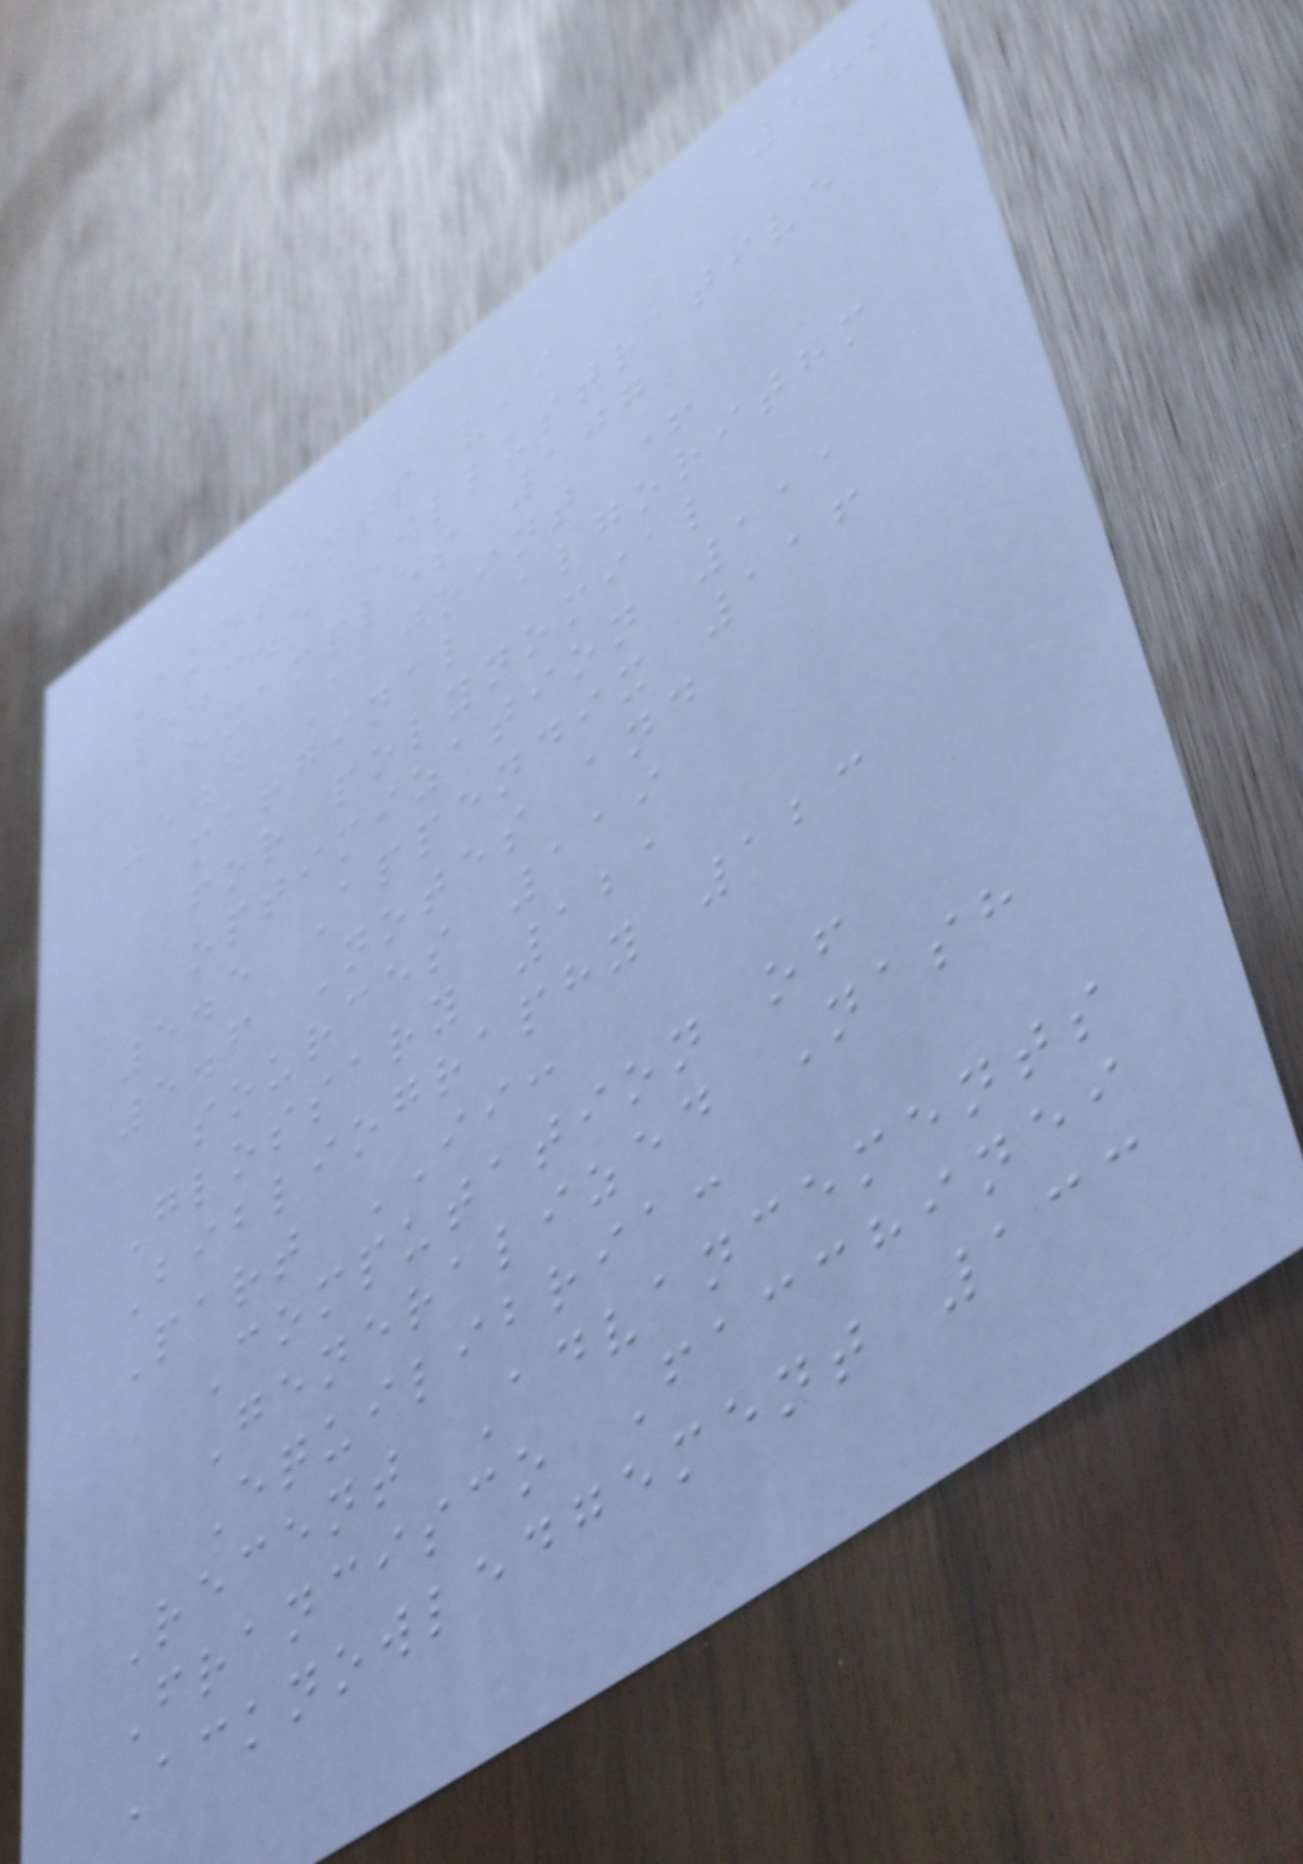186
Contents vii
5.3.5 Illustrative
examples 107
5.4 A joint +
marginal algorithm
for polynomial
optimization 111
5.5 Appendix 116
5.6 Notes and
sources 119
Glossary 121
Bibliography 123
Part II:
Computation of
Generalized Nash
Equilibria:
Recent Advancements
Francisco Facchinei
Acknowledgement 133
